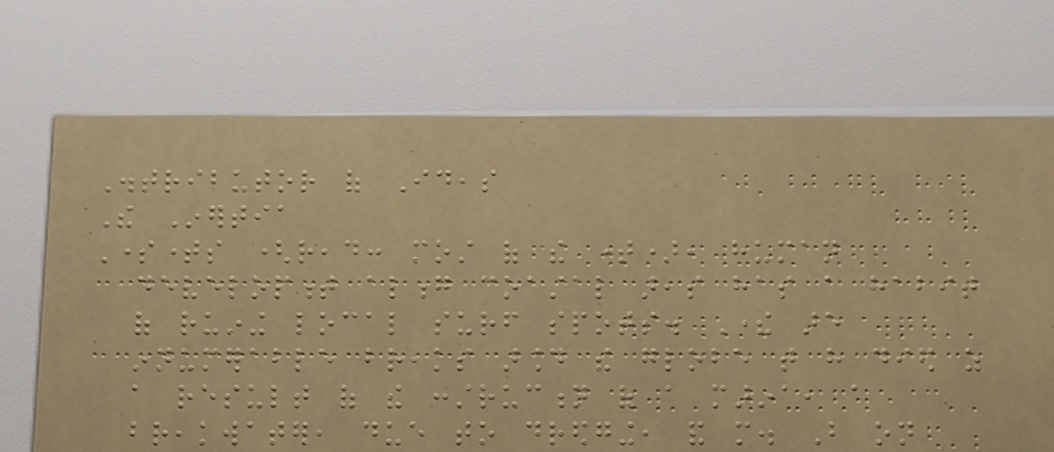Distributor of Ideas
The Inertia
Sometimes (read: most of the time), human
development along coastal areas has a habit
of ruining local surf spots. There are
innumerable breaks around the globe that have died as
a result of the construction of a marina, a
breakwater, due to dredging, and more. But on
